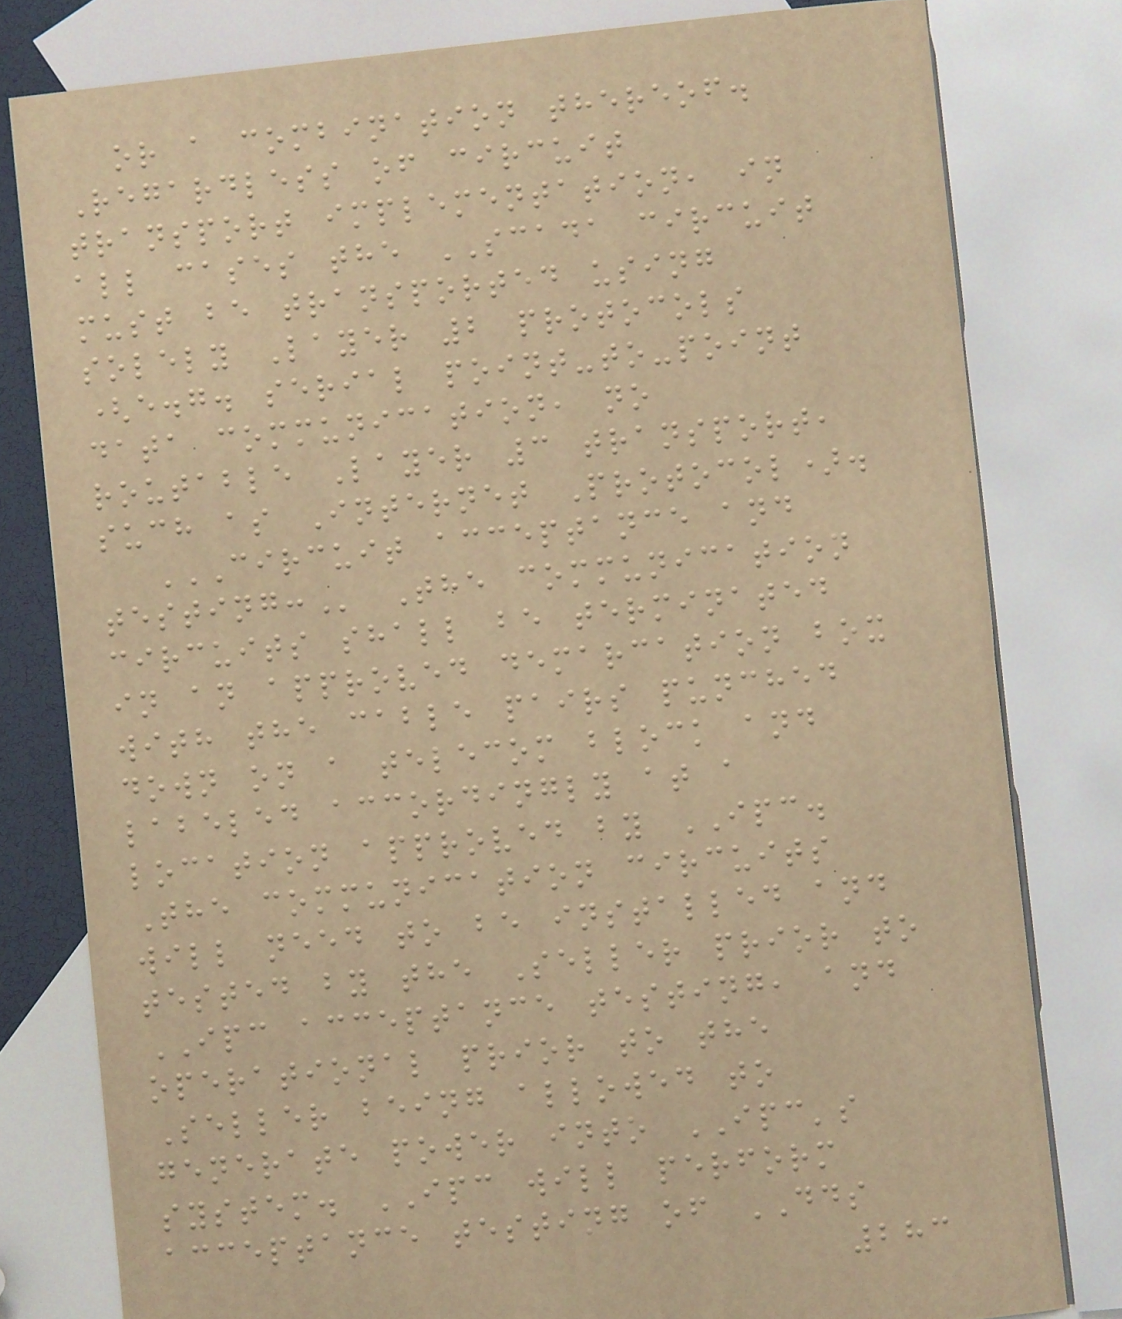or a combination thereof.
Regardless of circuit
transport implementation, in
all cases the SCADA circuit
must be transported using
solely Layer 2 protocols
(e.g. serial point-to-point
data communication, no
routable Layer 3 transport,
such as Internet Protocol).
CIRCUIT ACCEPTANCE AND
TESTING: The communication
circuits shall be terminated
in an approved demarcation box
with the cable pairs punched
down on a telecom block and
labeled accordingly at a
location approved by IPC.
The communication circuits
will need to be installed and
tested by the Seller prior to
IPC acceptance testing, and
operational prior to the
Seller being allowed to
generate power into IPC's
system. IPC will perform
acceptance testing of DDS
283
